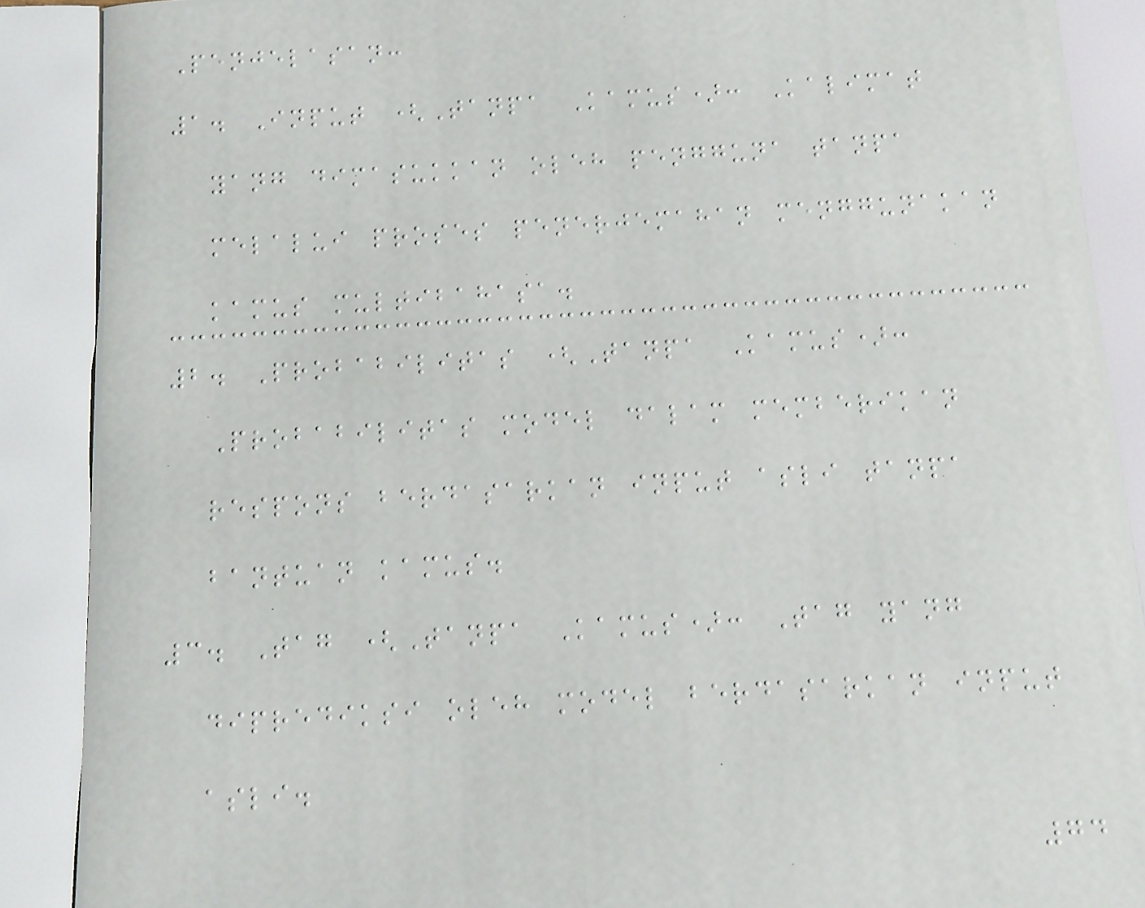Penjelasan:
1. Input (Tanpa Kamus): Kalimat
yang dimasukkan oleh pengguna tanpa
melalui proses penerjemahan menggunakan
kamus multibahasa.
2. Probabilitas (Tanpa Kamus):
Probabilitas model dalam memberikan
respons berdasarkan input asli tanpa
bantuan kamus.
3. Tag (Tanpa Kamus): Tag yang
diprediksi oleh model berdasarkan input
asli.
74
